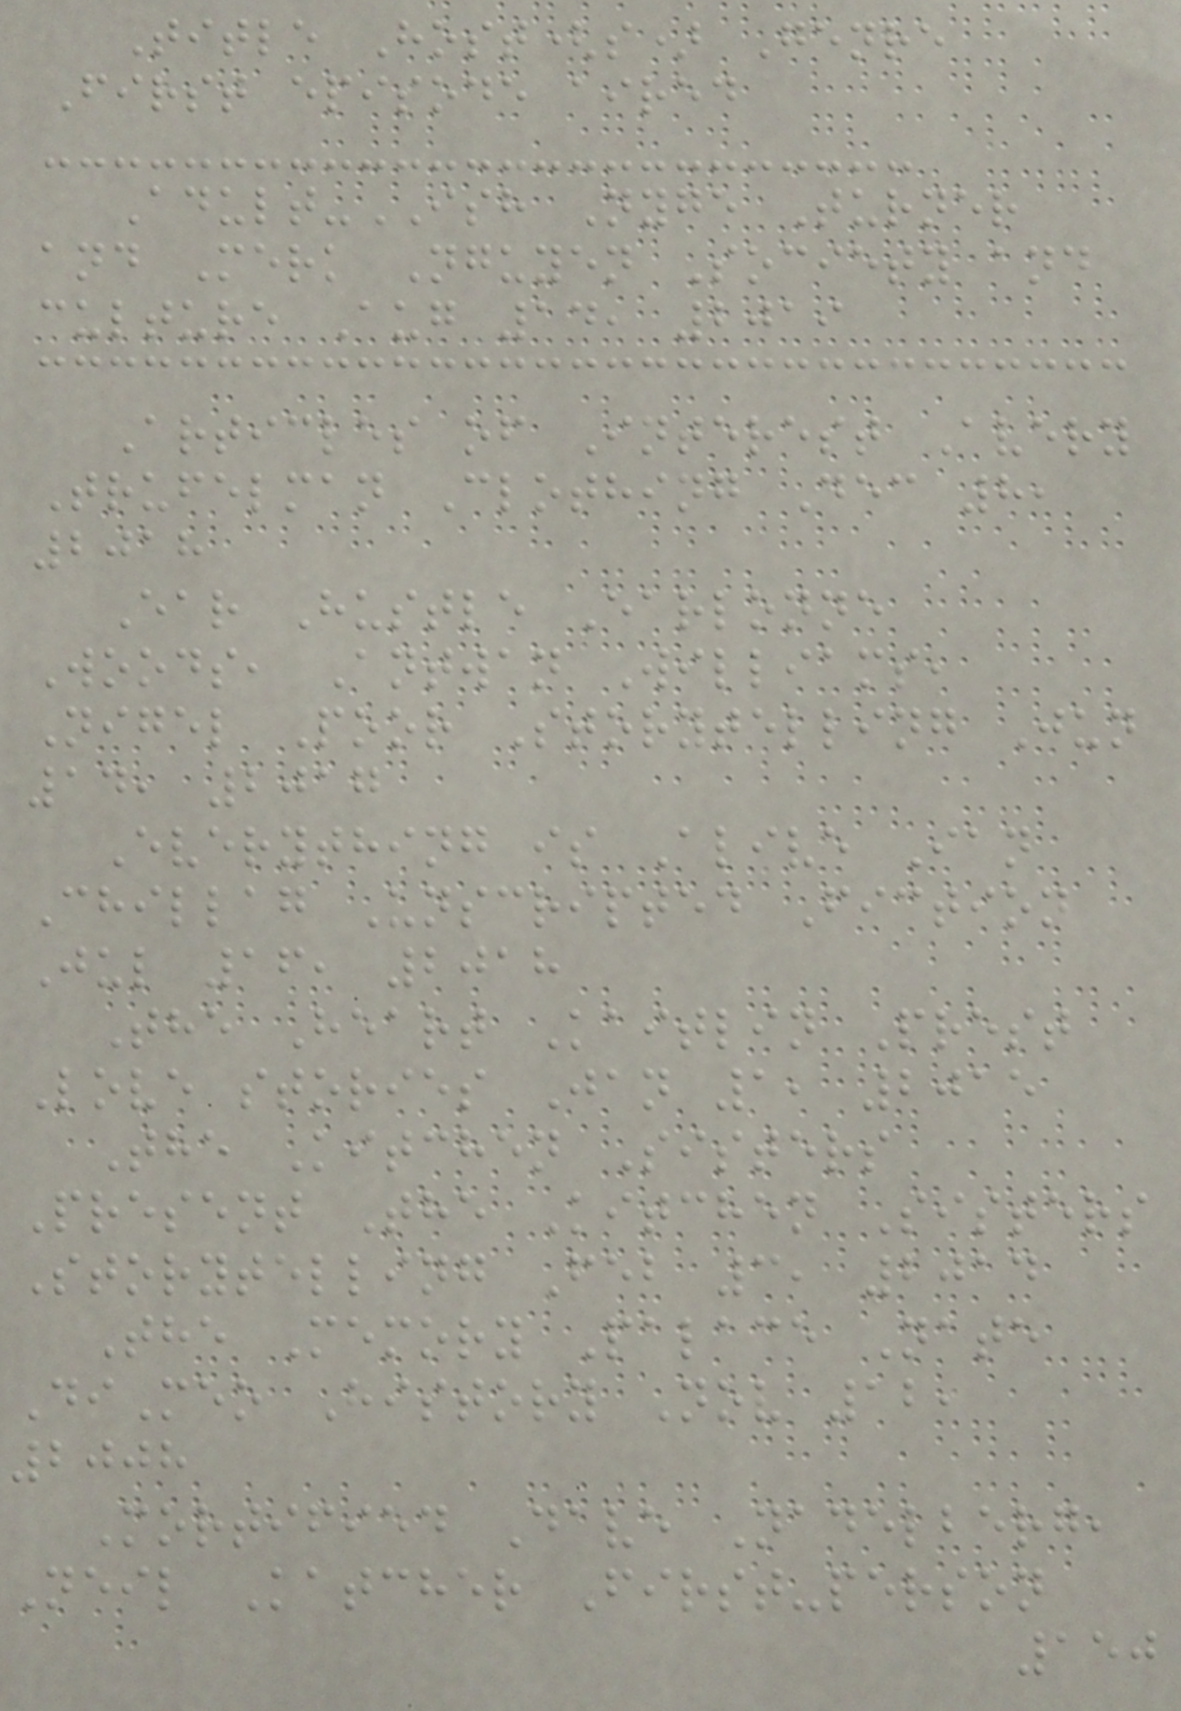Title Host(s) Genre
First episode aired
Adult-ISH Nyge Turner
and Merk Nguyen Society and
culture Aug 14, 2019
Articles of Interest Avery
Trufelman Clothing Dec 8,
2018
Ear Hustle Earlonne
Woods, Antwan Williams,
Nigel Poor Storytelling Jun
14, 2017
Everything is Alive Ian
Chillag Unscripted Fiction
Jul 16, 2018
The Heart Kaitlin Prest
Love stories Jan 1, 2015
The Kitchen Sisters
Present The Kitchen Sisters
Storytelling Feb 3, 2014
The Memory Palace Nate
DiMeo History Nov 12,
2008
Mortified Dave Nadelberg,
Neil Katcher First-person
150
